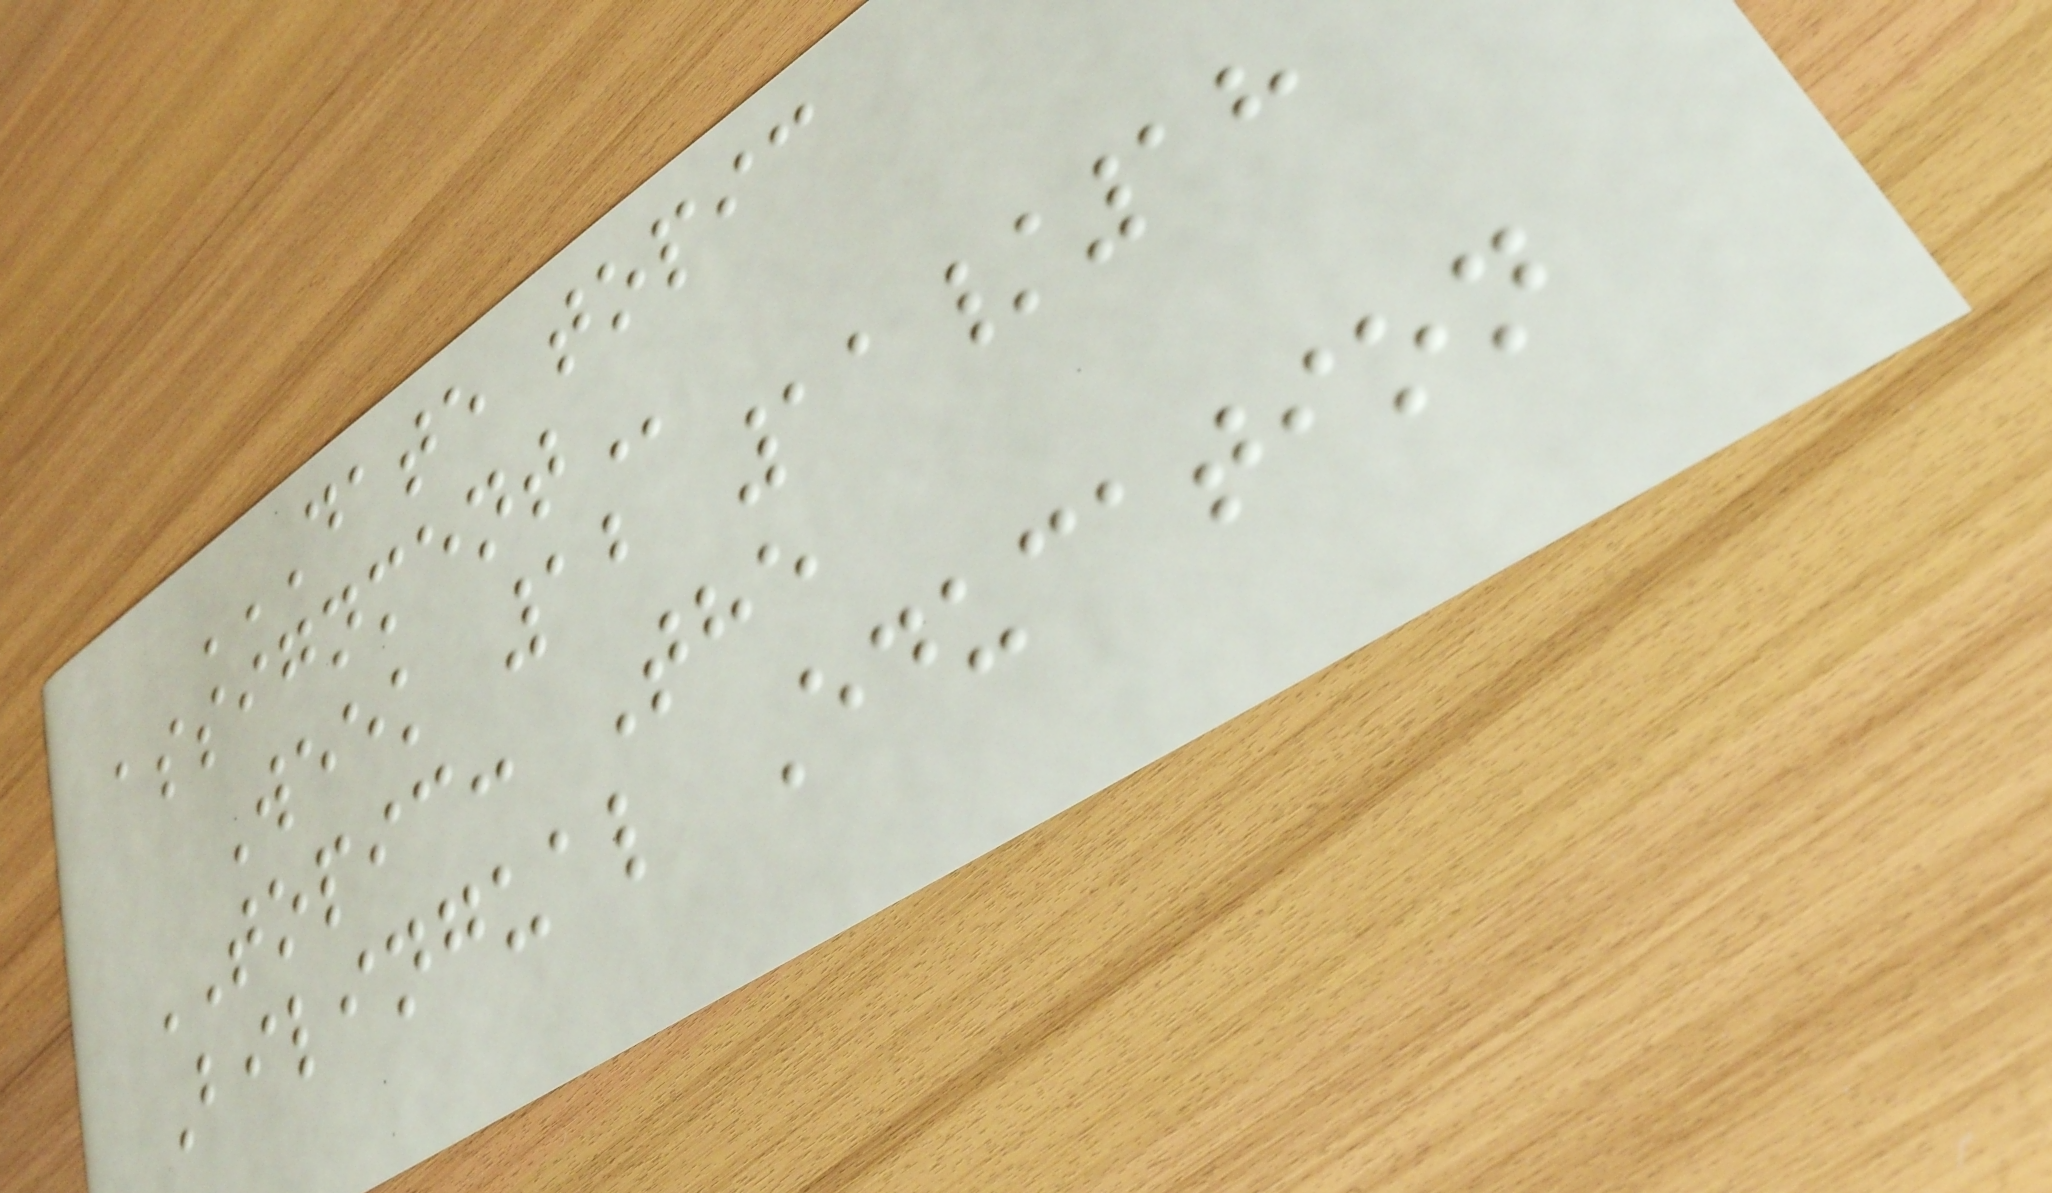DATE TOPIC
ASSIGNMENT
Week 12 11/18
TOPIC: The
Bilingual Education
